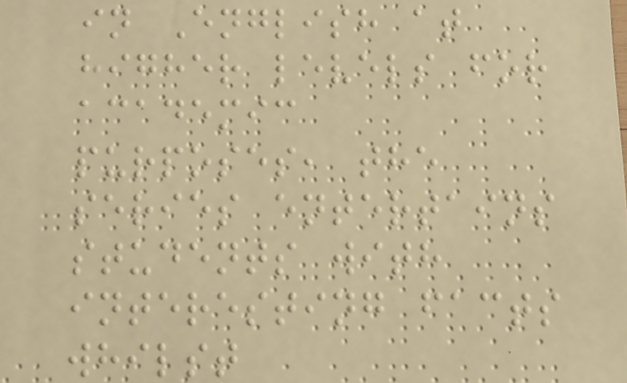in English at
higher levels for
academic
purposes, the
series entertains
students with
interesting facts
whilst
